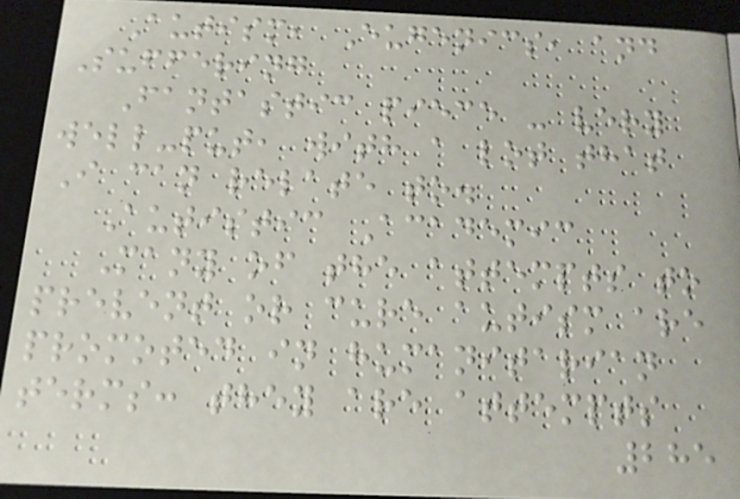Autism, Eugenics, and
Suffering
Fantastic piece - very
well-put, with a lot that
I can relate to.
Autistic Academic
Many of the attempts to
prevent or cure autism are
promoted in humanitarian
terms: they are attempts
285
